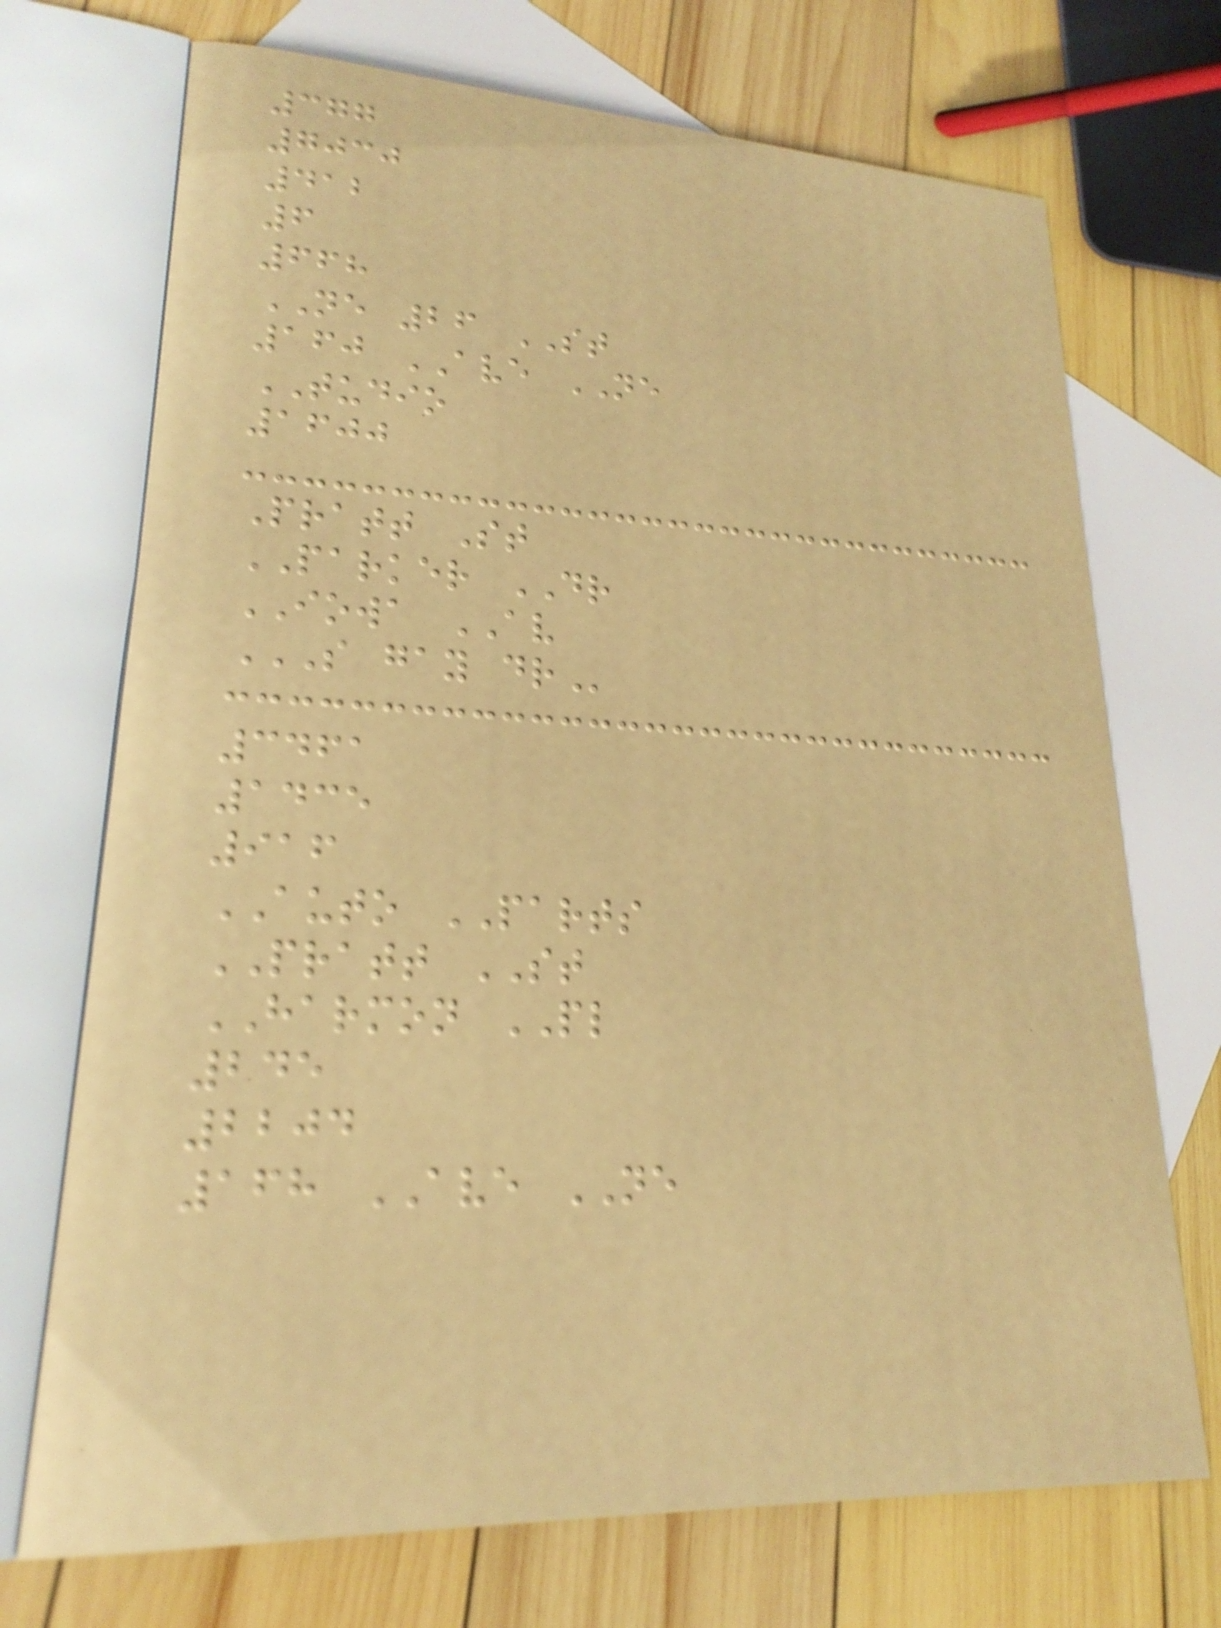377
7030
412
6
668
NE 26 ST
160 AVE NE
TUDIO
1600
Pratt St
PARKER DR
IOWA AV
S GAY DR
3461
1435
916
AUTO PARTS
PRATT ST
HARMON PL
245
2204
168 AVE NE
